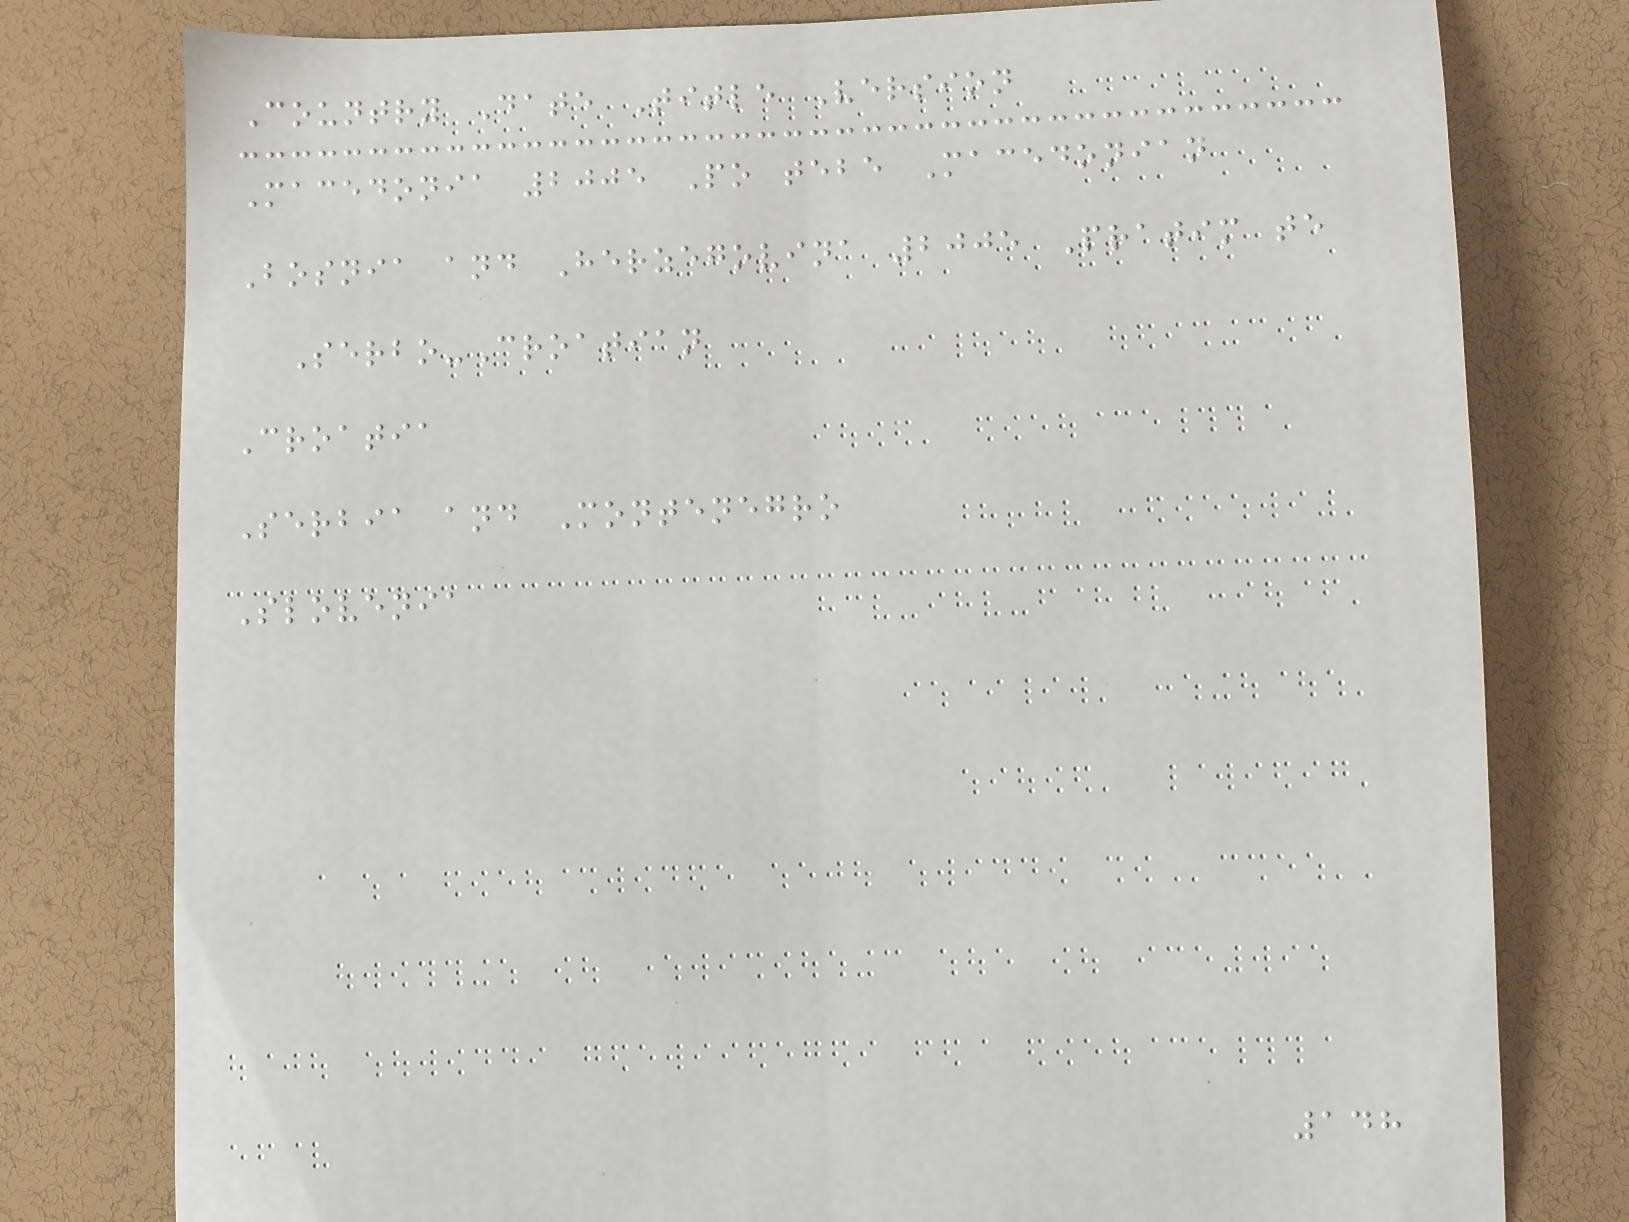Country Date Title Version
Macedonia 2005 Po tebe Macedonian
Bosnia and Herzegovina 2005 Pratim te
Serbo-Croatian
Croatia
Serbia and Montenegro
Slovenia
148
